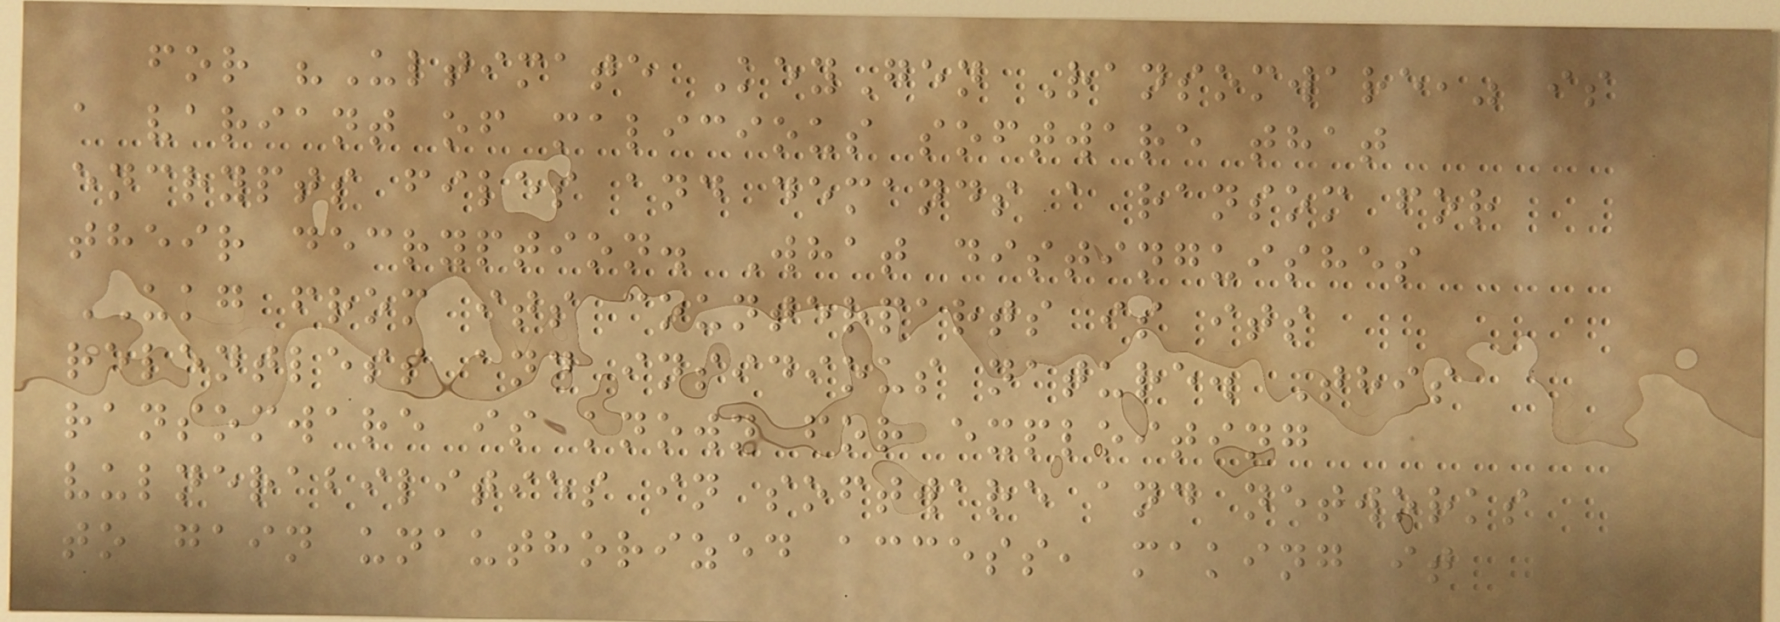for "Ultimate KeyGen Ransomware," is
a variant of malicious software that
encrypts files and demands a ransom for
their decryption. What distinguishes
UKG from its counterparts is its
relentless and insidious nature. This
ransomware is known for exploiting
vulnerabilities in software and networks
to gain unauthorized access, making it
